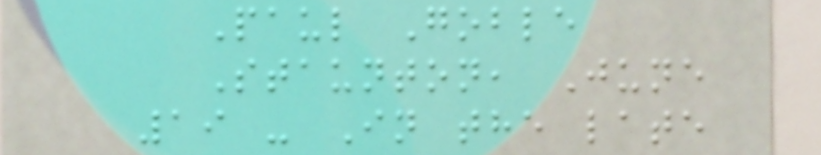Paul Goble
Staunton, June
19 - In the late
